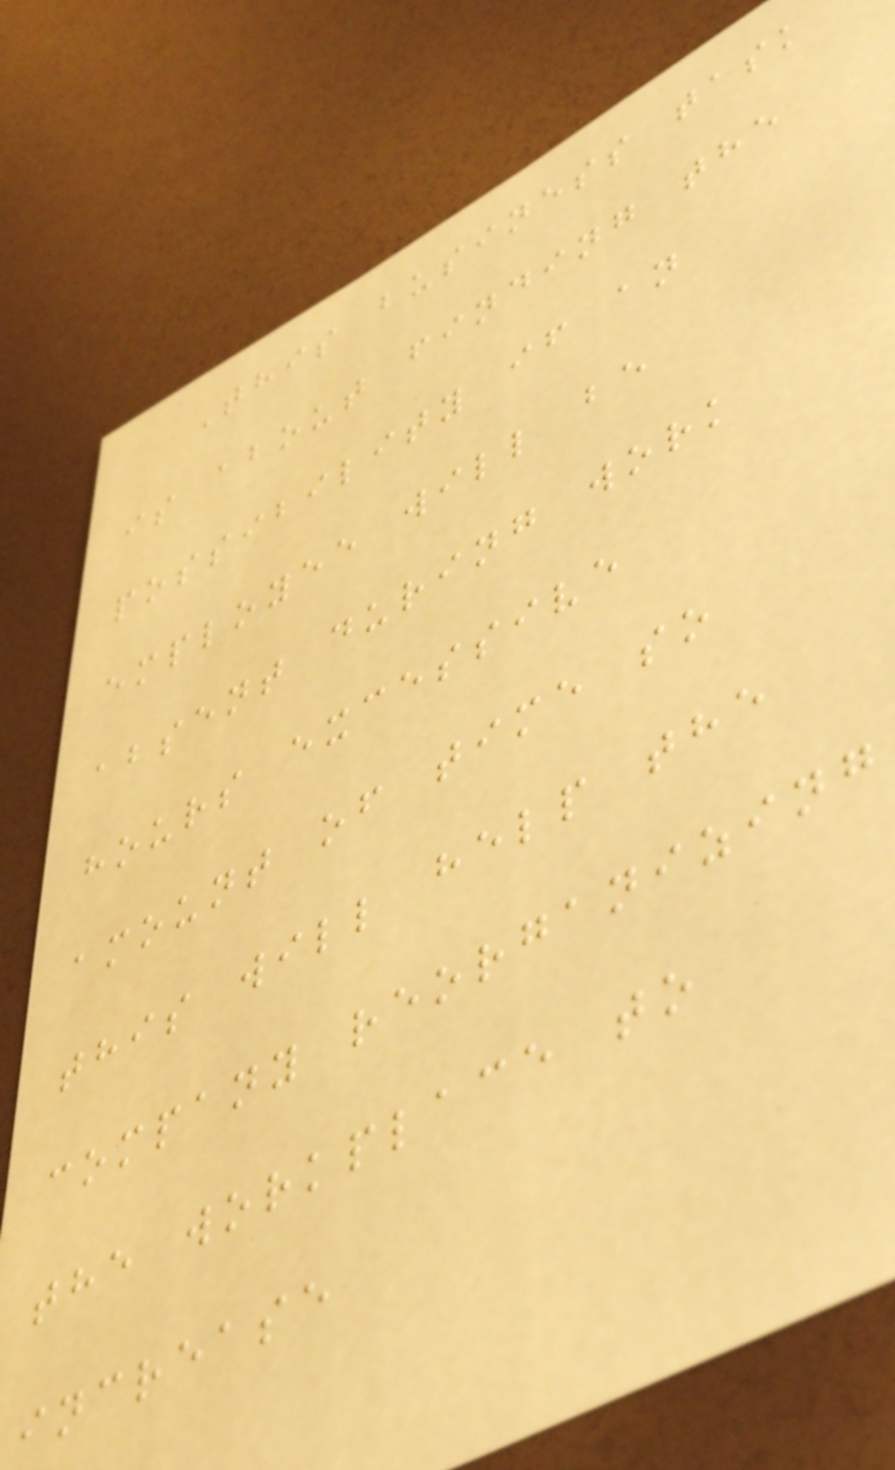This business task
is about finding the
possibility if an
employee will be
absent during work
hours excessive
amount of time so
this will help the
company reorganizing
the workplace to
increase
